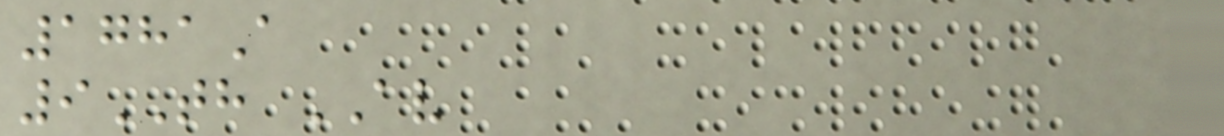1781A
9TH AV
